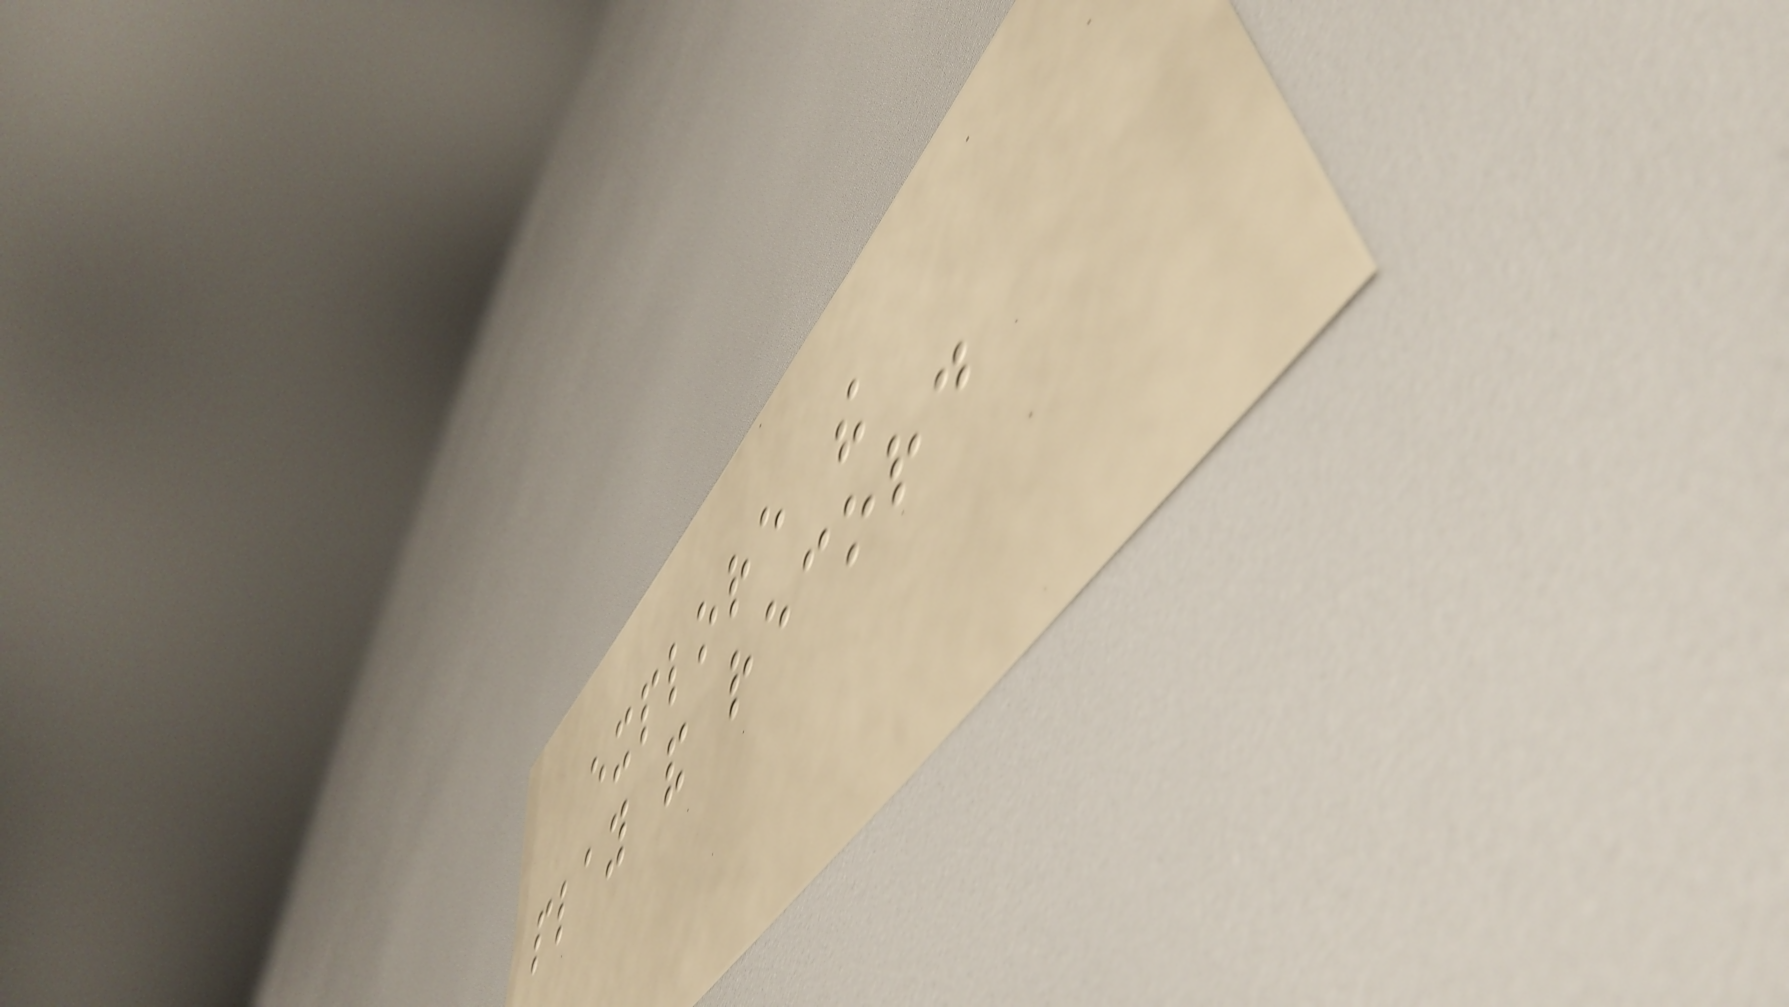explore the
play and record
